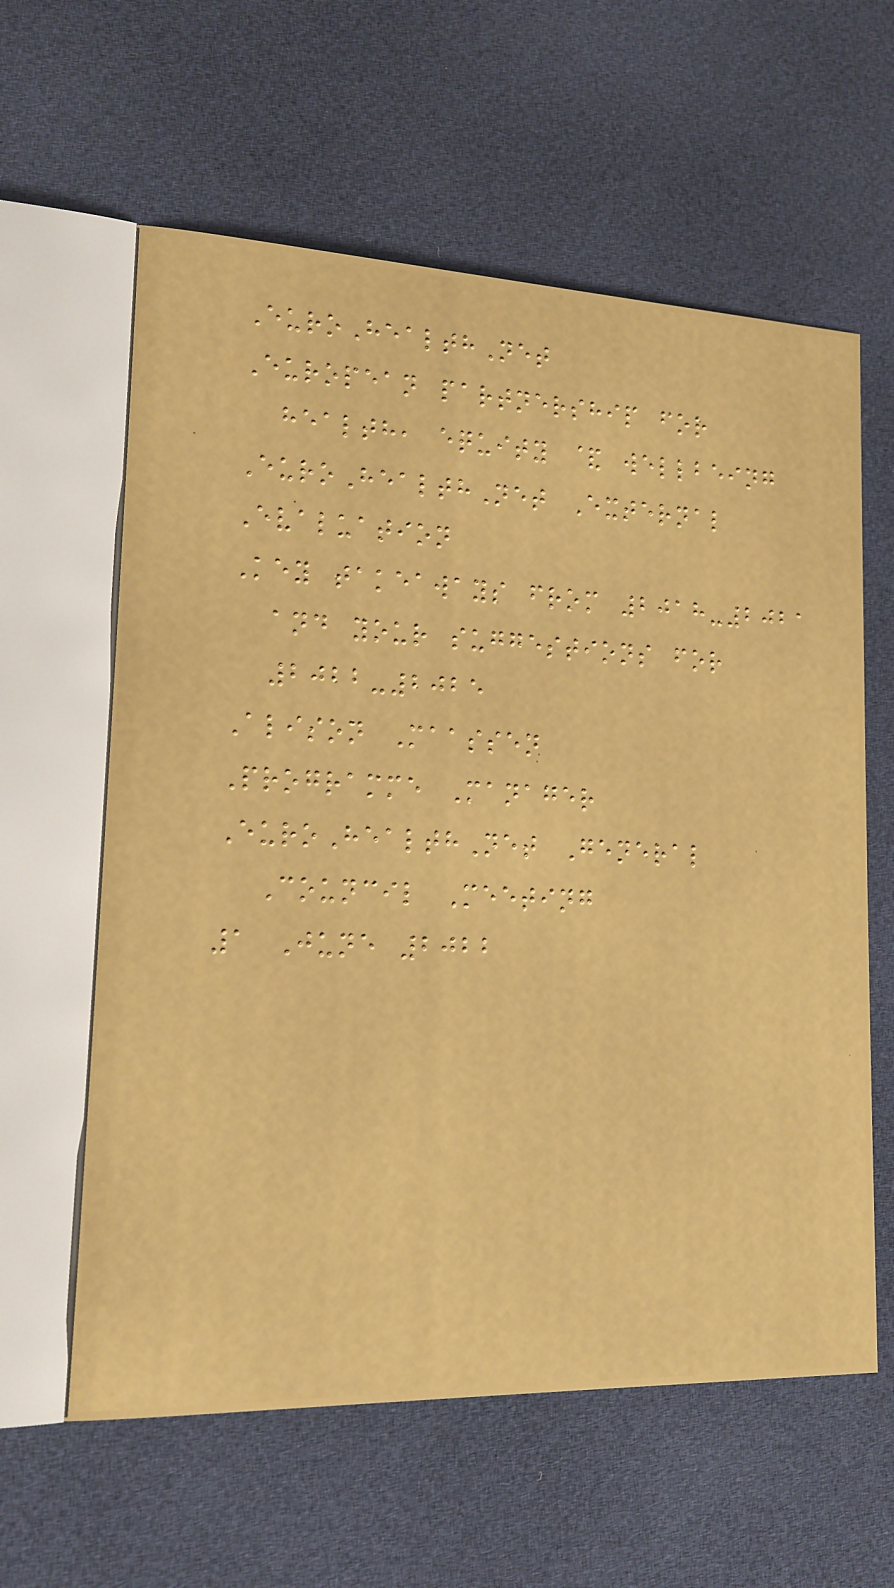EuroHealthNet
European partnership for
health, equity & wellbeing
EuroHealthNet External
Evaluation
Key takeaways from 2018-2021
and your suggestions for
2022-2025
Alison Maassen
Programme Manager
EuroHealthNet General
Council Meeting
1 June 2022
